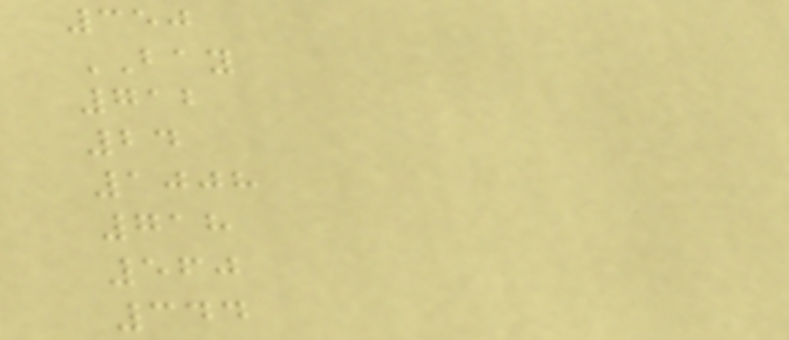350
BAY
712
24
1008
718
560
344
